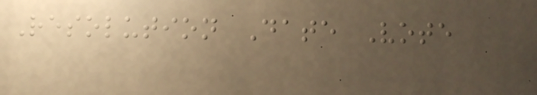Resolution Date Vote
